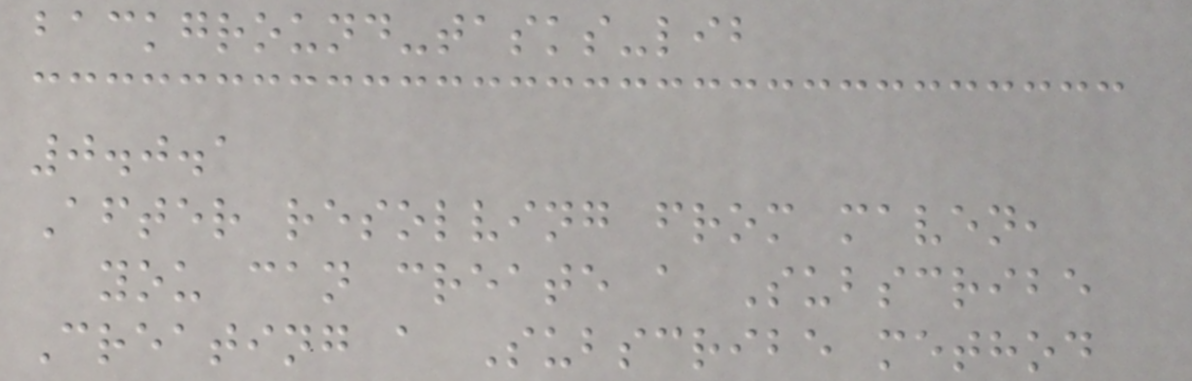background-tasks-lib
0.0.1
After resolving from maven,
you can create a Subscribe
Creating a Subscribe method
